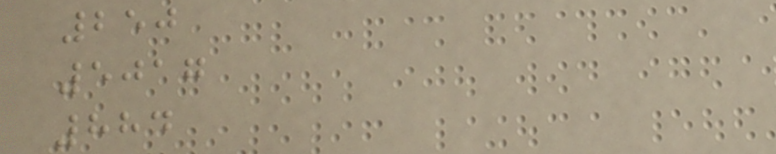250
5017
884
